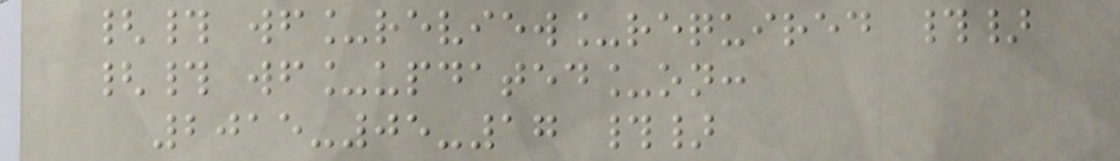{# wf_review_required #}
{# wf_updated_on:
2015-05-17 #}
